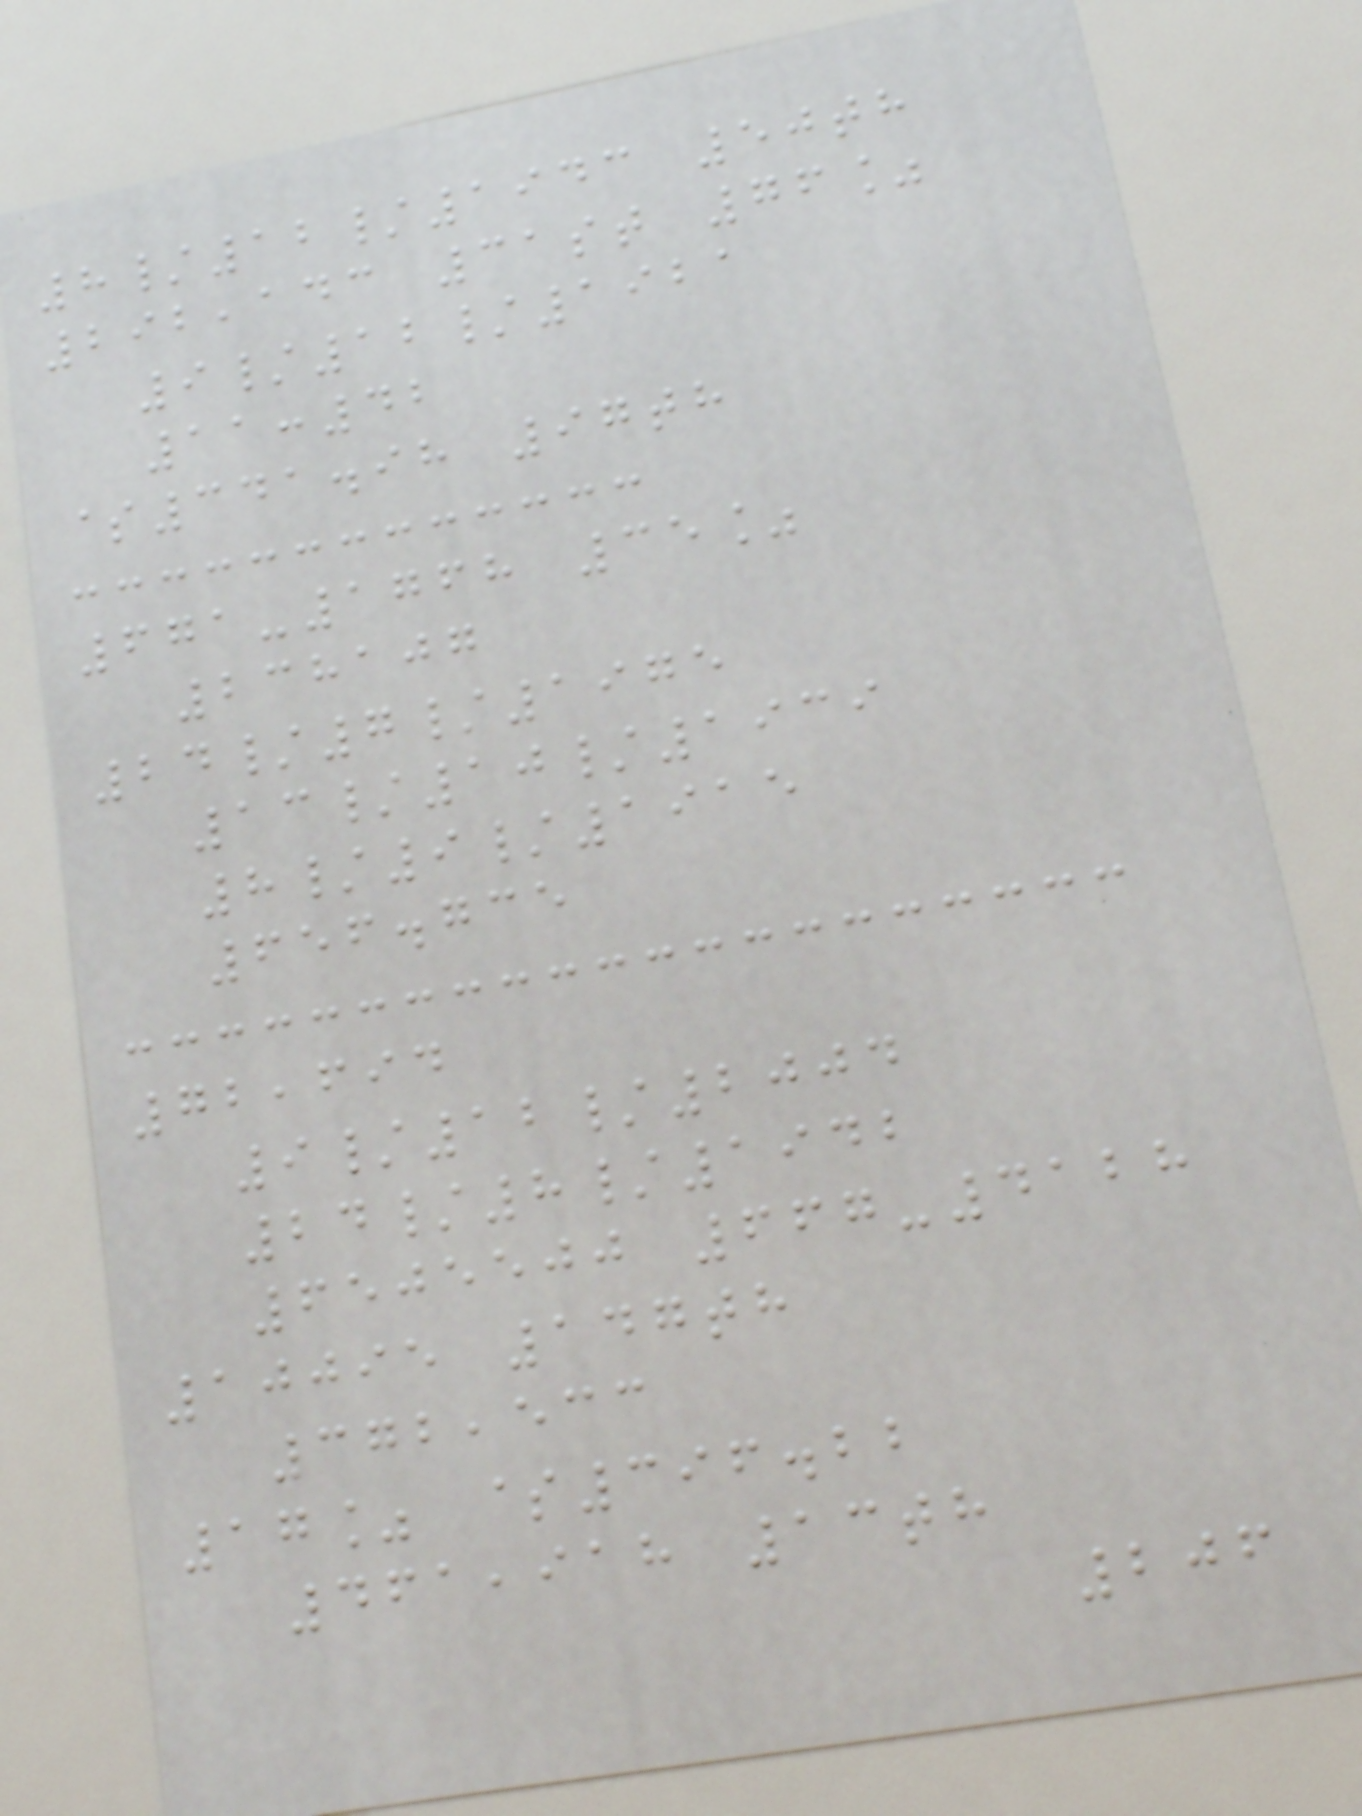8/12/1943 50th
292,143 31st 76%
9/12/1921
11:42
$341.98 97th
671-1768 35%
238107
24/7/1975
13/10/1939
8/9/1915
656.735
72,694
9/12/2004
24/8/1942
6505500 667-4128
10095 147th
372,533
17% $396.22
461,918 13th
206
